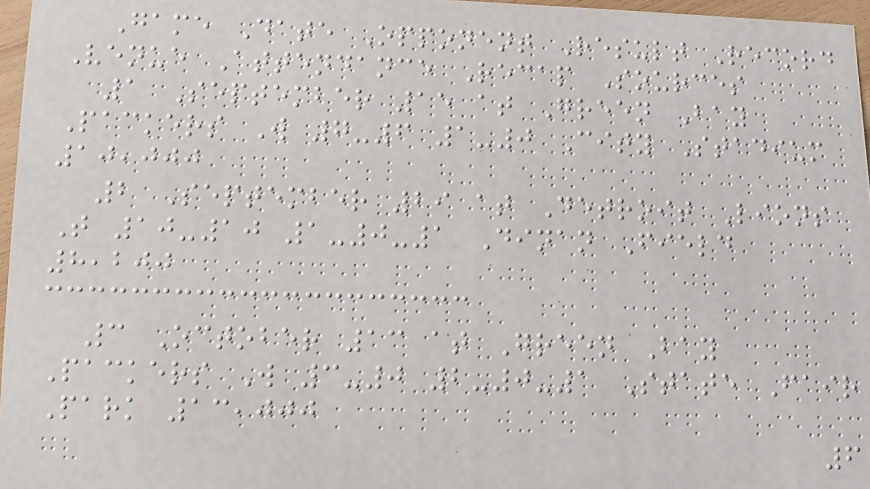Game Date Opponent Result Record
Venue Attendance Recap Sources
1 September 15 at Green Bay
Packers W 7-6 1-0 City Stadium
10,000
2 September 29 at Detroit Lions
T 10-10 1-0-1 Dinan Field
8,200
3 October 13 at Green Bay
Packers W 3-0 2-0-1 State Fair
Park 13,000
6
